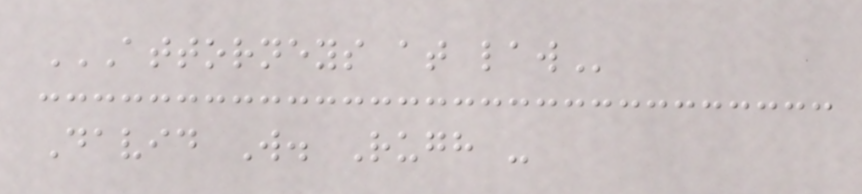ATTORNEYS AT LAW
David W. Rugh -
